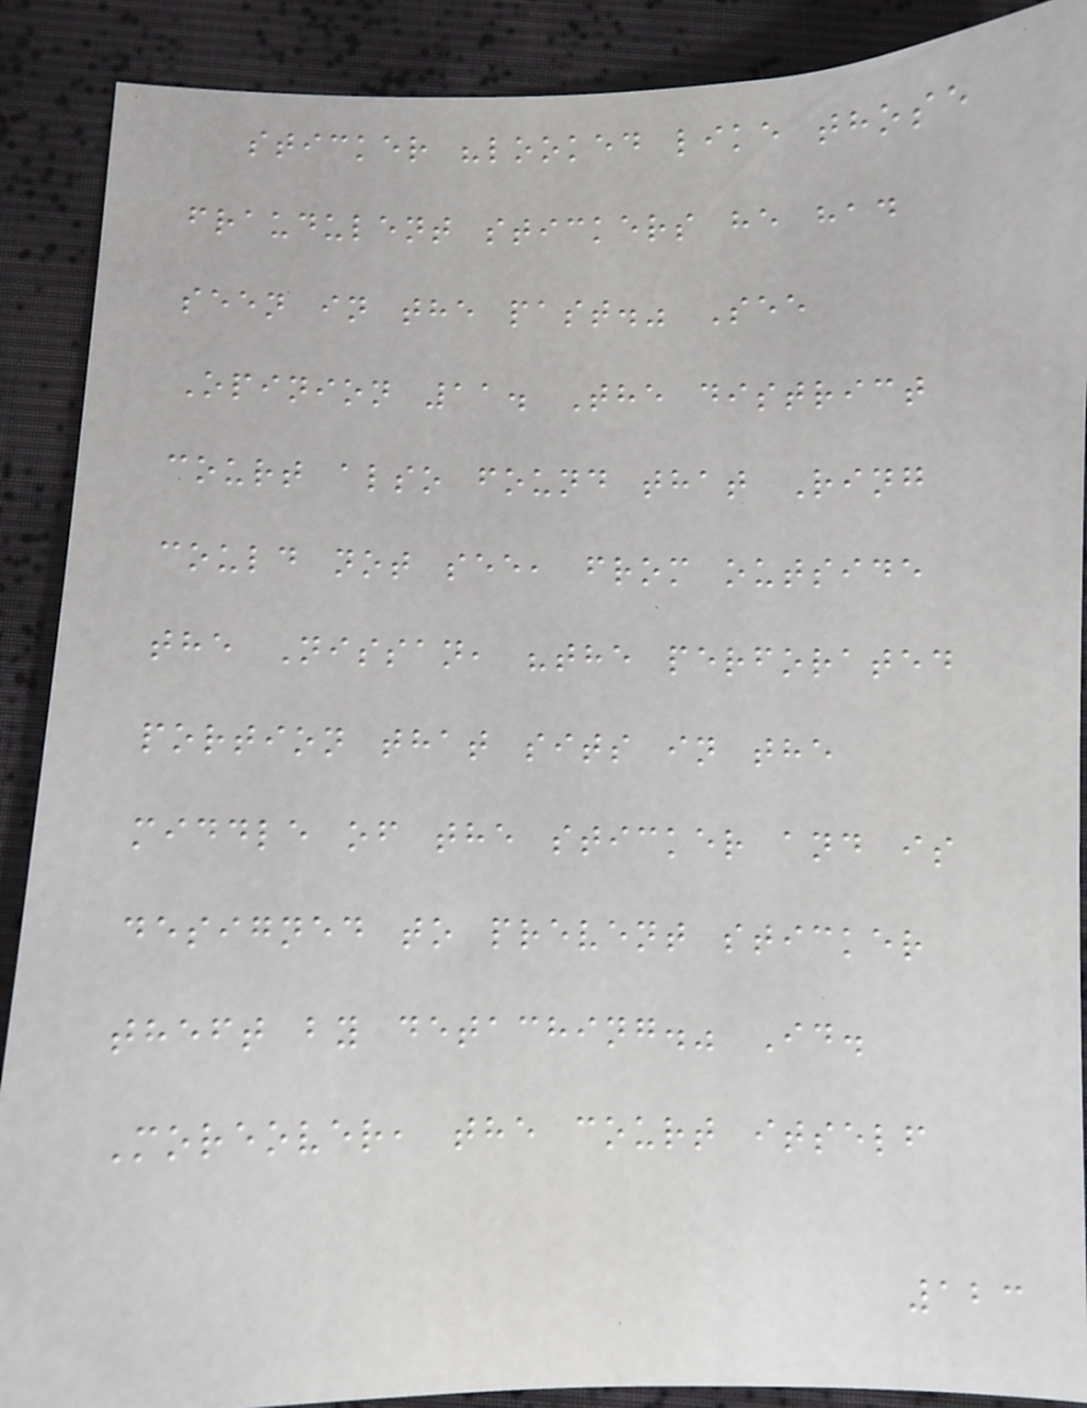sticker "looked like those
fraudulent stickers he had
seen in the past." See
Opinion 11. The district
court also found that Ring
could not see, from outside
the Nissan, "the perforated
portion that sits in the
middle of the sticker and is
designed to prevent sticker
theft by detaching." Id.
Moreover, the court itself
123
